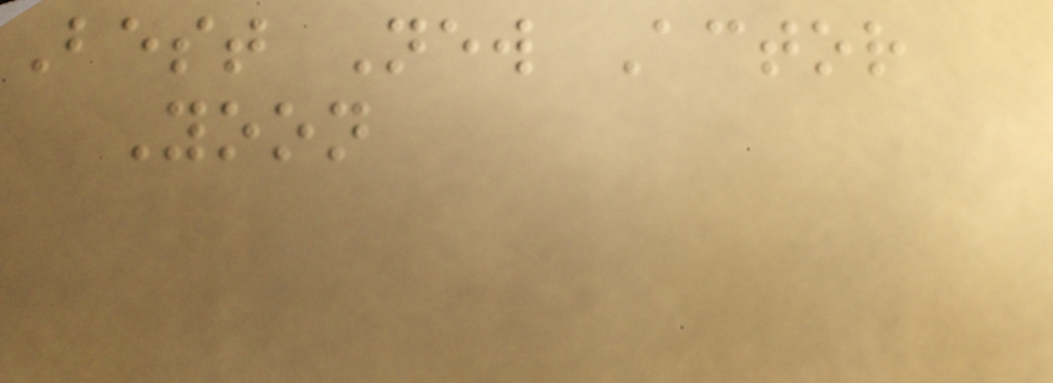Best New Actor
Yoon
